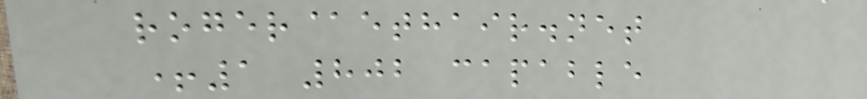roger@ethair.net
+1 802 capable
